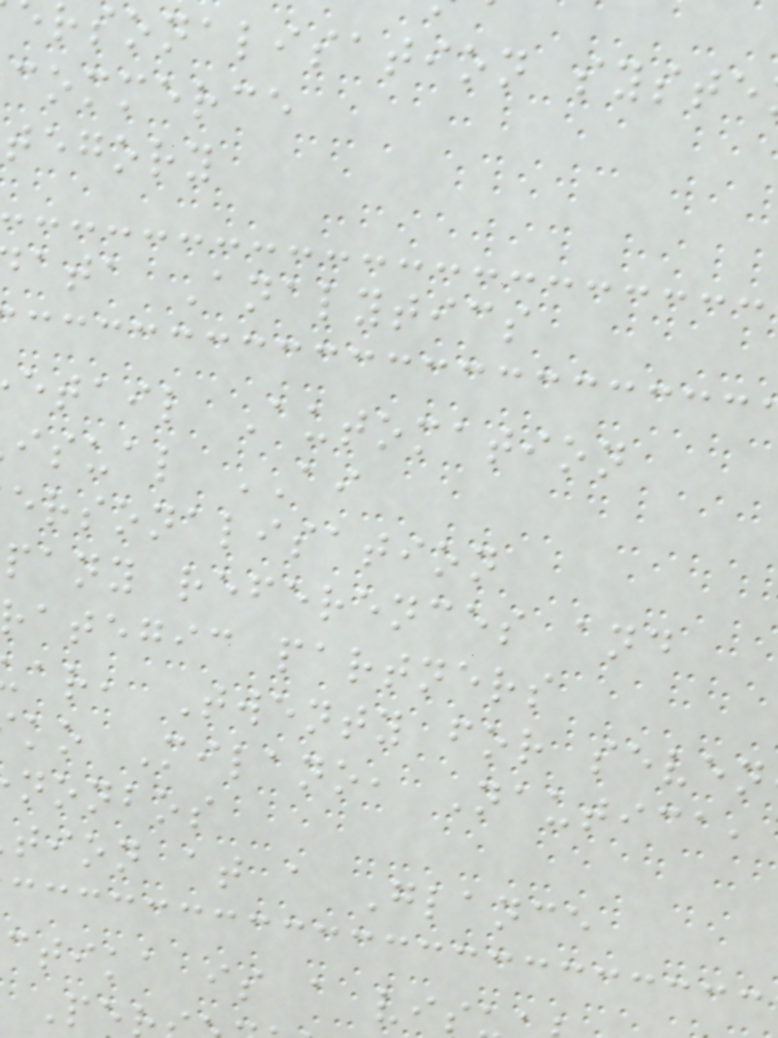rsonalisation syste
commerce
tegory
ata Analytics
etail Automation
isual AI
ersonalisation
pany references and
rategic partners
ar, Twenty for seven
ko Milano, Nautica,
nonbos
tion at a Glance
ctika is a vis
